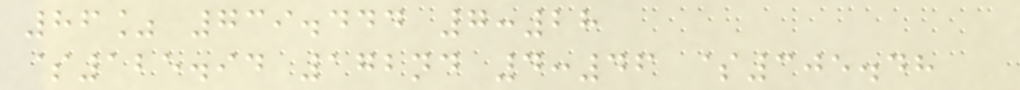86% 739.444 7:28
$125.94 172nd 4:46 $305.48
